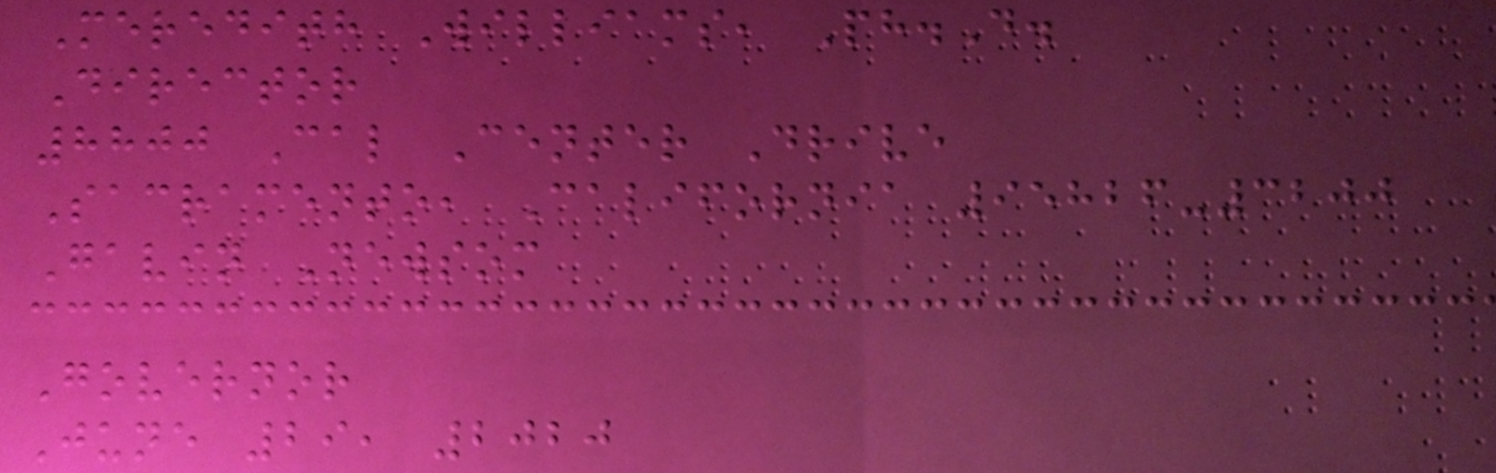Meredith Williams, Ph.D.
Director
8800 Cal Center Drive
Sacramento, California 95826-3200
Gavin Newsom
Governor
June 29, 2020
